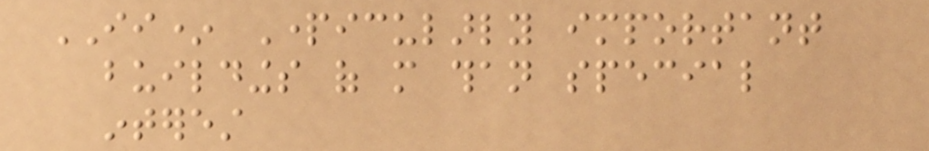II* Particularly important
buildings of more than special
interest
